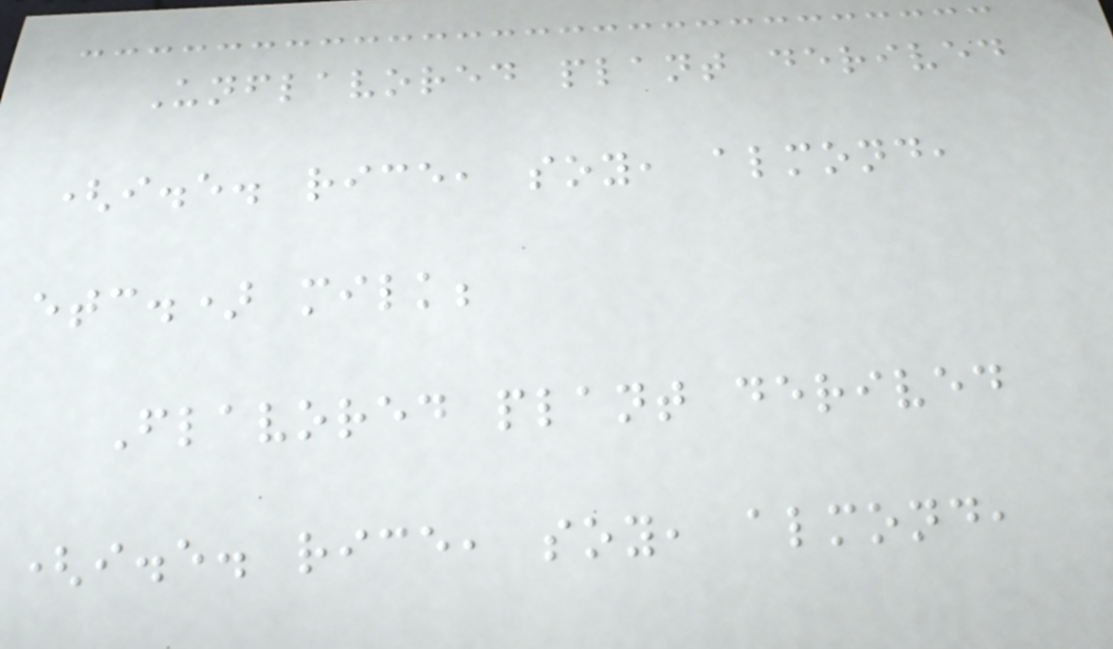Unflavored plant derived
(i.e. rice, soy, almond,
etc.) milk;
Flavored plant derived
(i.e. rice, soy, almond,
